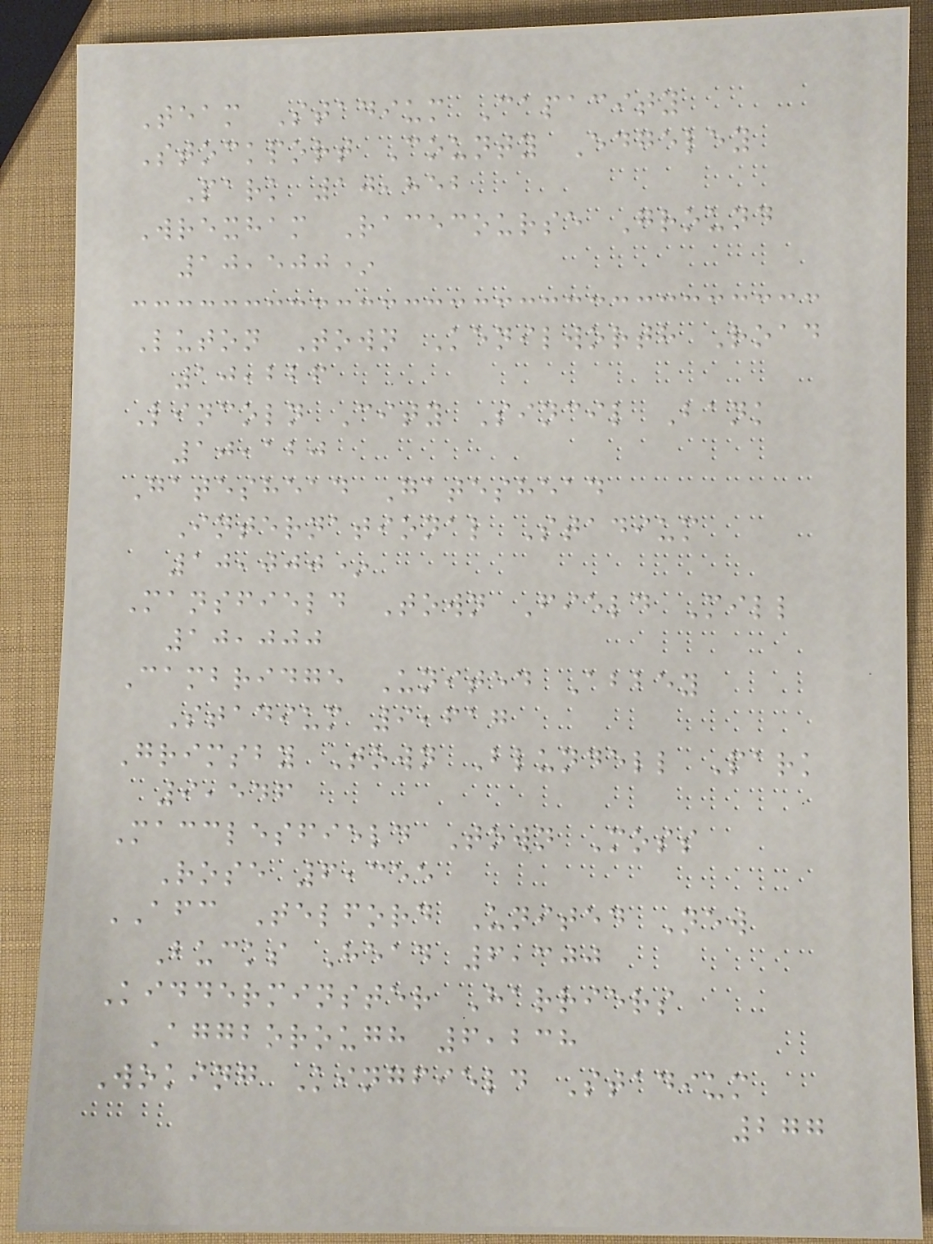Team Stadium Capacity
Stockport County Edgeley
Park 10,852
Wrexham Racecourse Ground
10,500*
Luton Town Kenilworth Road
10,226
Lincoln City Sincil Bank
10,120
Gateshead Gateshead
International Stadium
10,000*
Mansfield Town Field Mill
10,000
Cambridge United Abbey
Stadium 9,617
Grimsby Town Blundell Park
9,546
Macclesfield Town Moss
Rose 6,355
AFC Telford United New
Bucks Head 6,300
Kidderminster Harriers
Aggborough 6,238
Woking Kingfield Stadium
277
